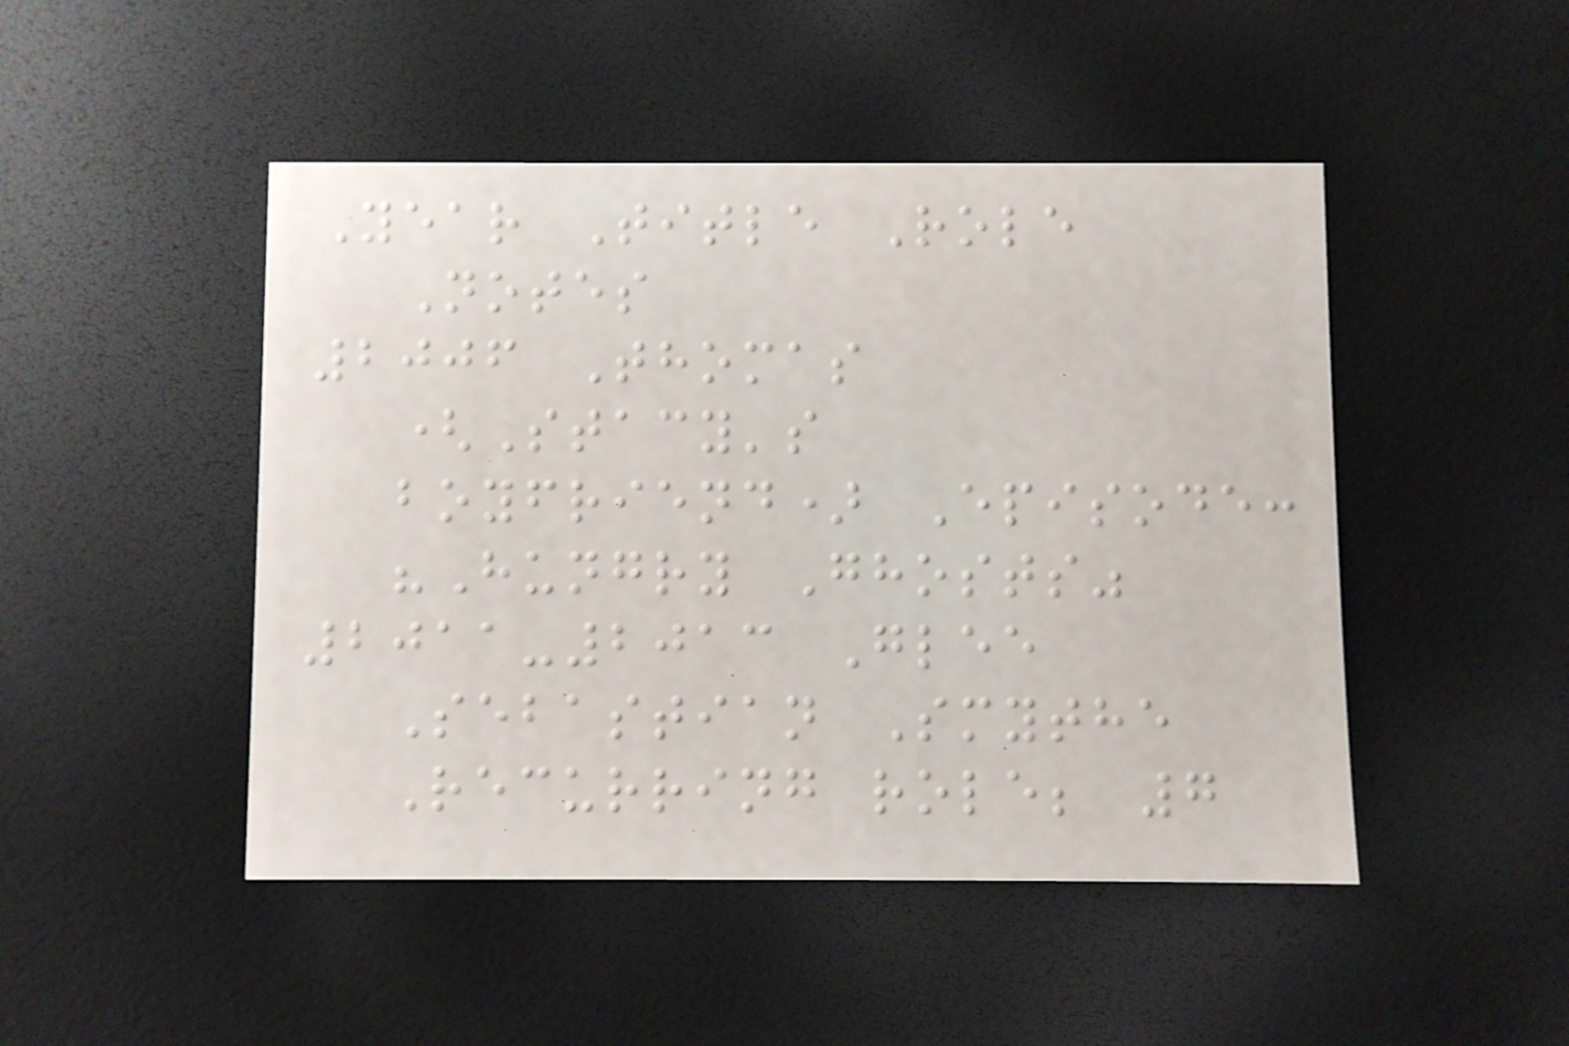Year Title Role
Notes
2006 Thomas
(Stacy's
boyfriend) Episode:
"Hungry Ghosts"
2011-2013 Glee
Sebastian Smythe
Recurring role; 7
